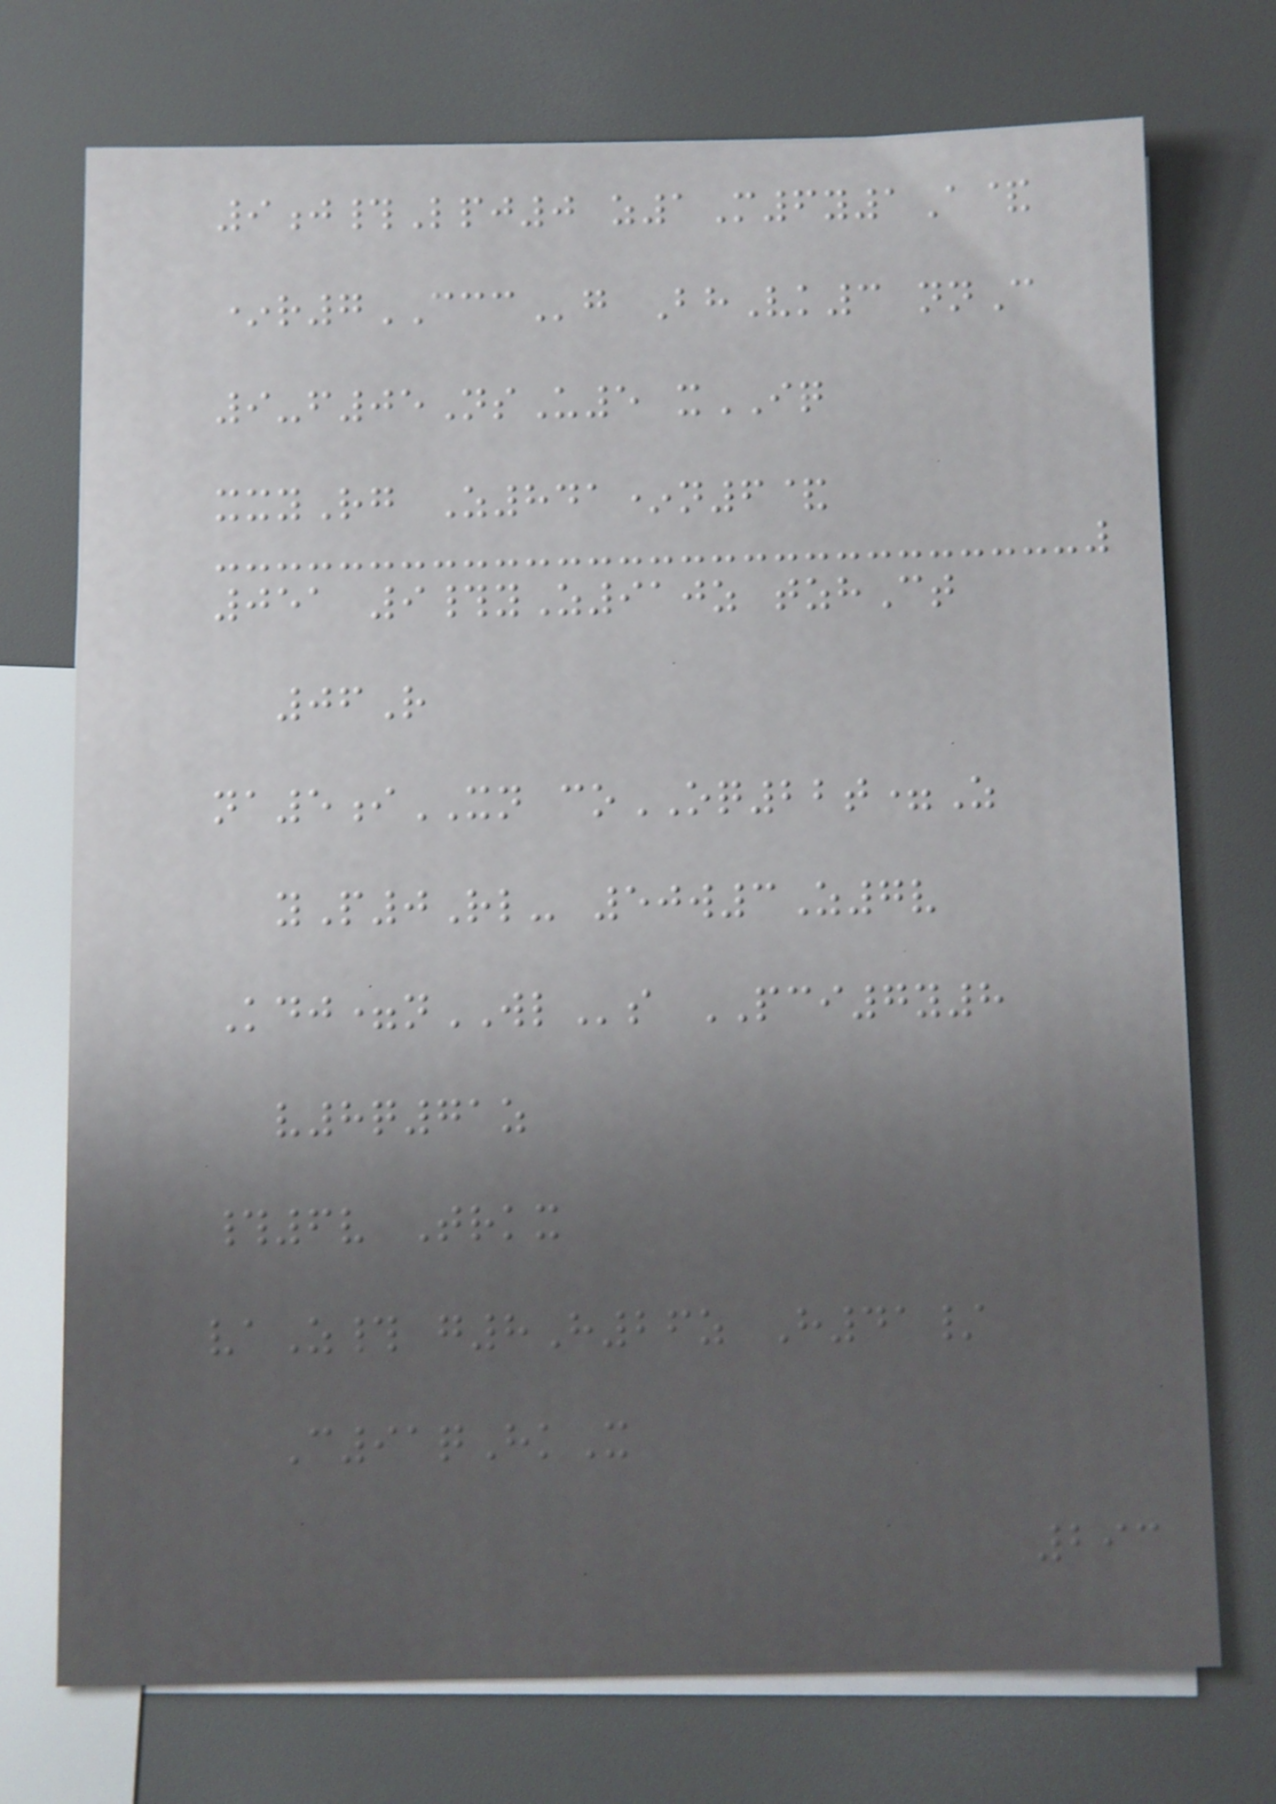9j#Lpj0 z1M6y1A&
*r7CCCg BhVk3 nnC
9-f05NsU5 xIQ
xxyRg Z841*n6&
051 9#yZ910z tzhCt
06R
na5iXN coOQ22t=Z
yP0Rl- 50w3Z7v
Kdj=nWLs PCI7y8
v8q71z
#6v Trkx
vaZ# g8H26z H41/
C91qHkX
293
